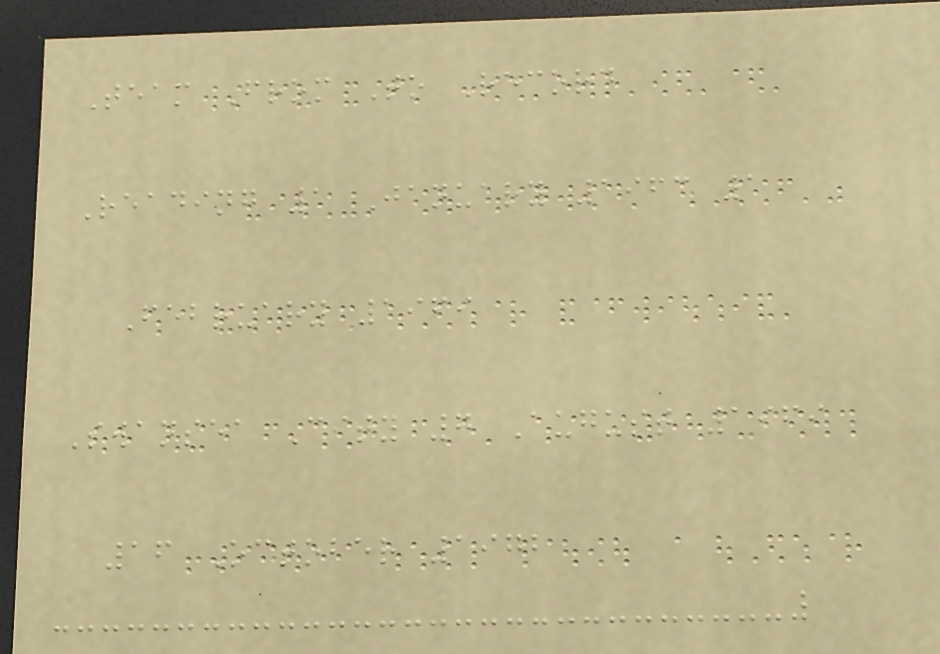Team From To Record
Reading 1 January 1963 1
February 1969
Swansea City 7 August 1969
16 October 1972
